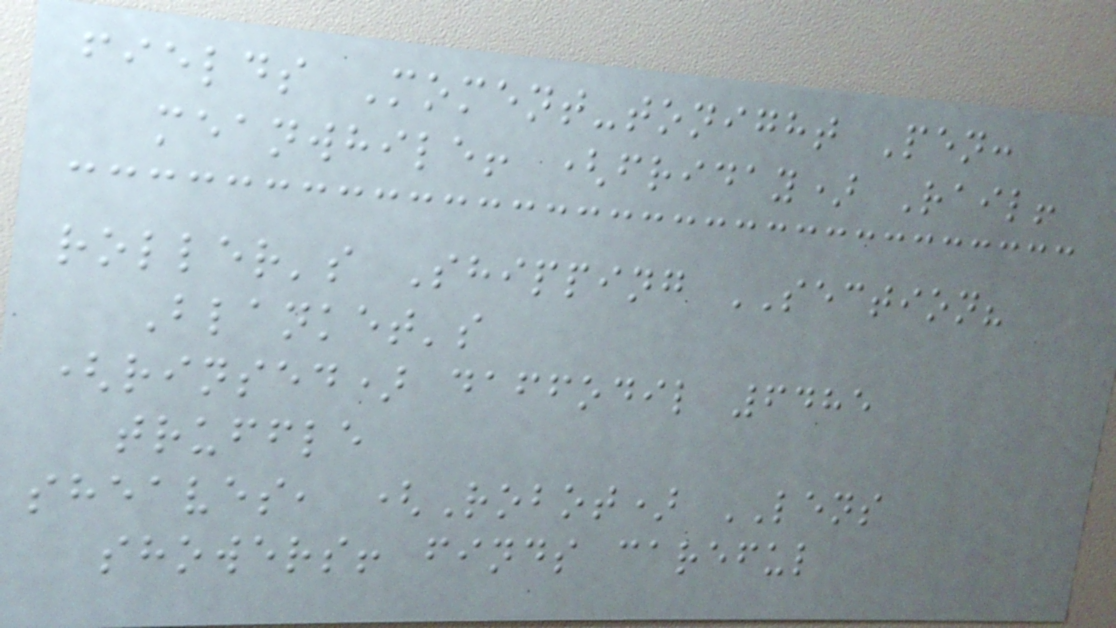fields Moment-tonight Pen:
meanwhile! (friday) Rail!
roller's Shipping SECTION?
Blanket's
(rinsed) daffodil 6485
truffle
sheaves, (Robot) LENS
showers! finds careful
